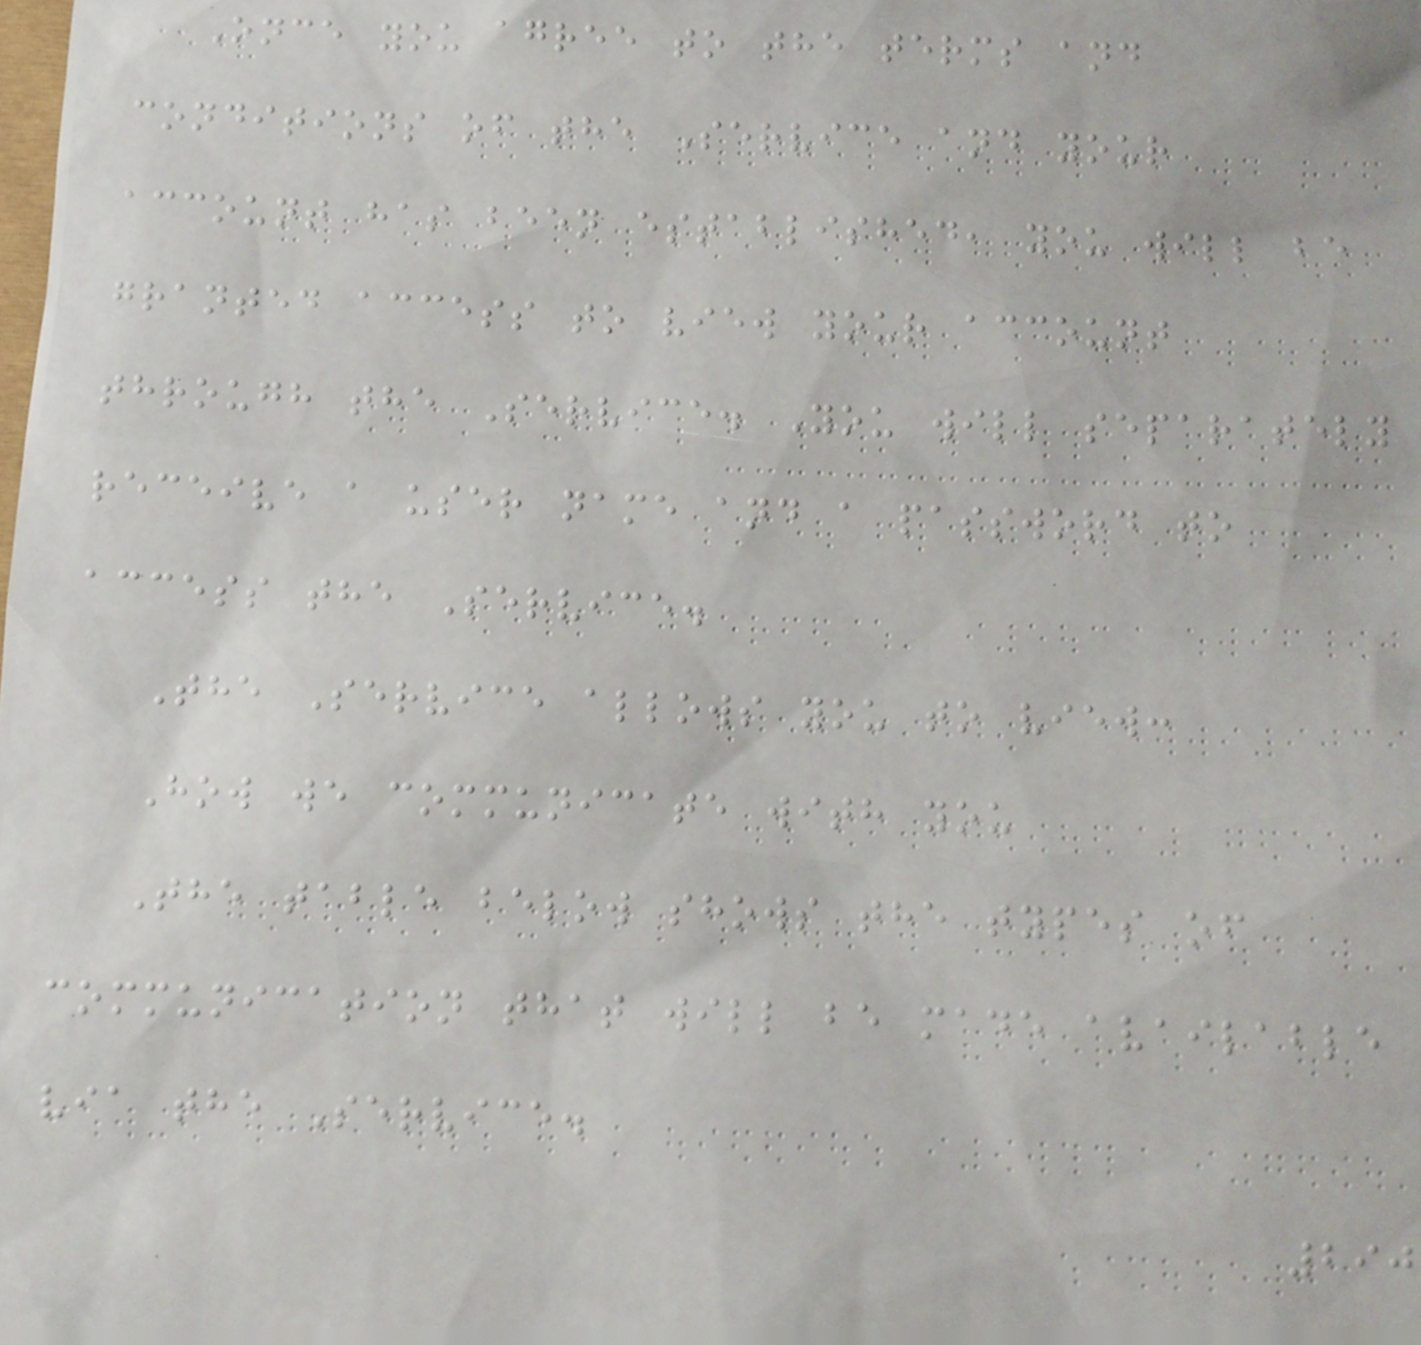Once you agree to the terms and
conditions of the Service and your
account has been established, you will be
granted access to view your account
through the Service. You will separately
receive a user name and a password to
access the Service.
The Service allows you to view:
How we communicate with you
The table below shows the types of
communication that will be made available
via the Service.
290
